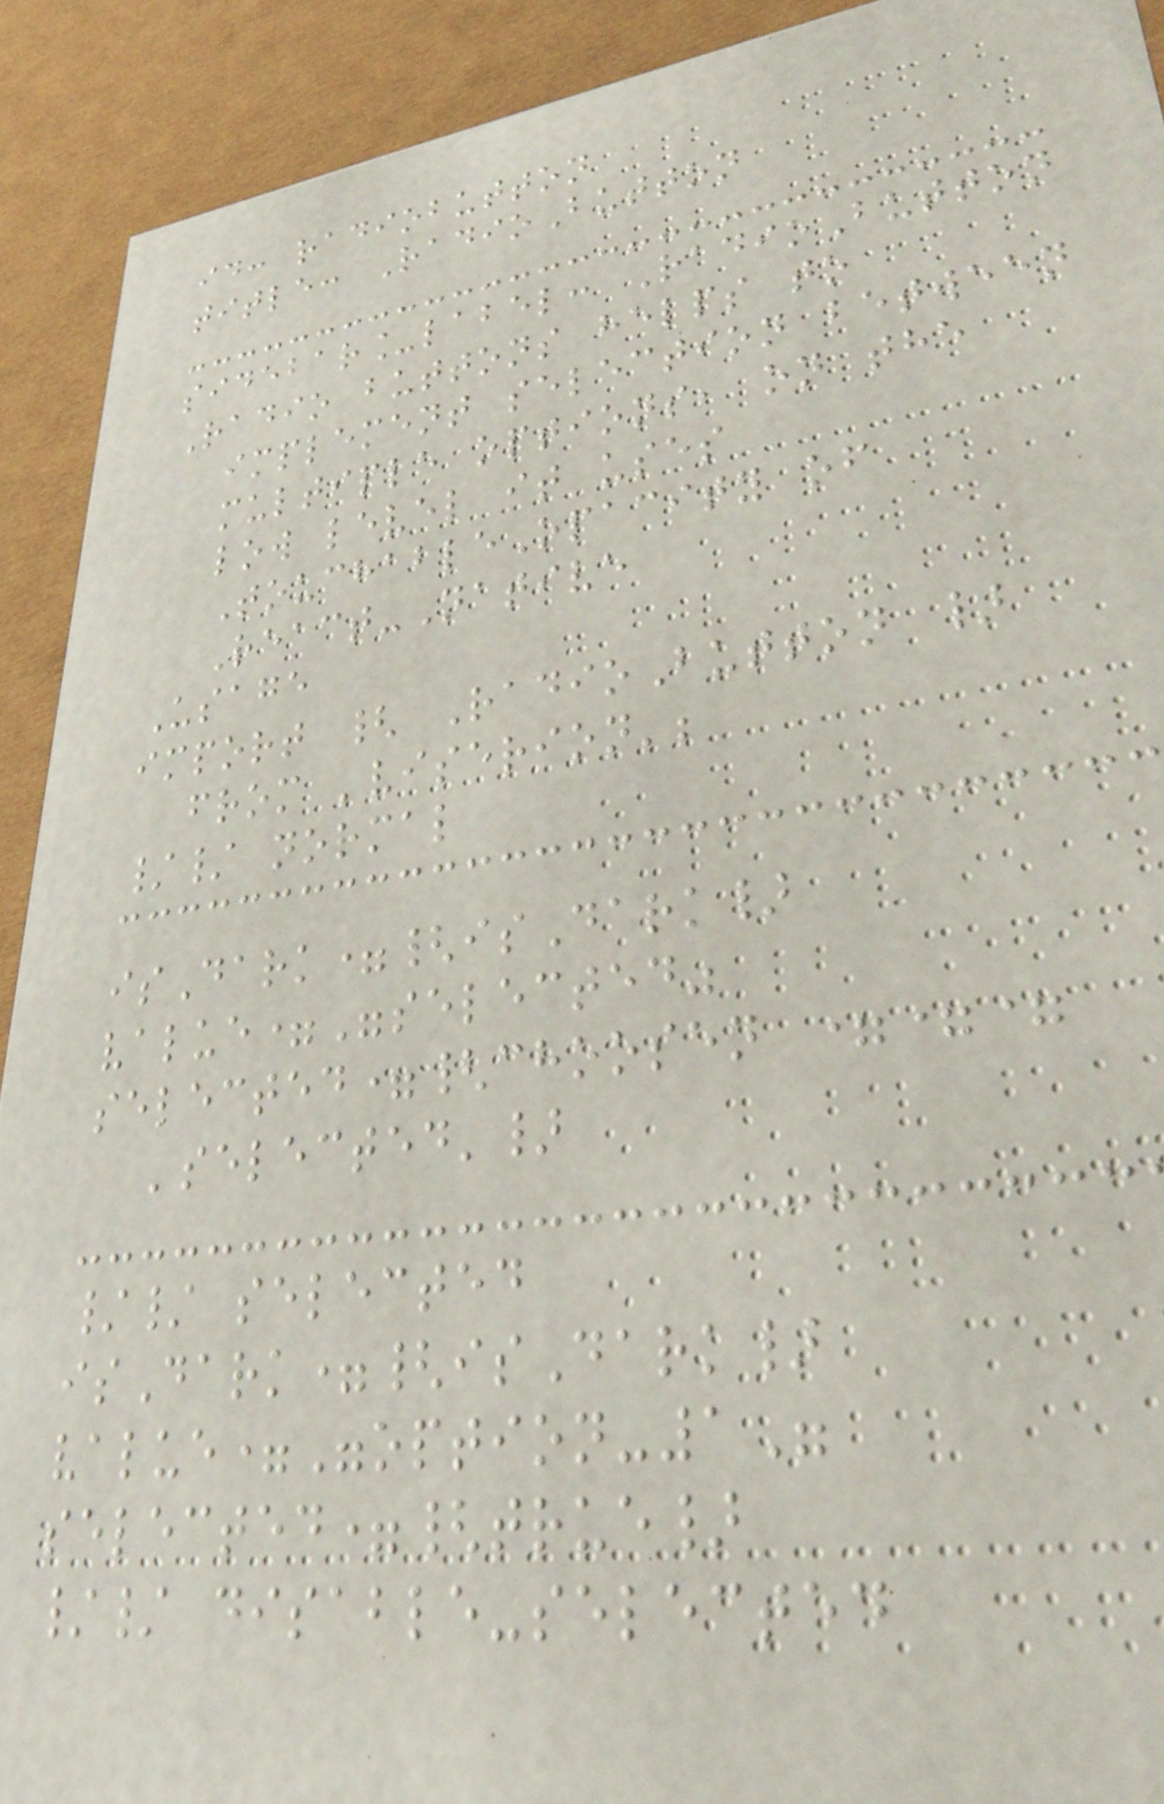id: radiobutton
title: RadioButton
sidebar_label: RadioButton
Radio buttons helps to
implement selection between
multiple options, on the
low level it uses
TouchableOpacity of
React-Native
Usage
import { RadioButton }
from 'viserion';
// normal
isDark={isDark}
value="selected"
selected={choosen ===
'selected'}
// selected
isDark={isDark}
value="option-1"
selected={true}
// disable-selected
